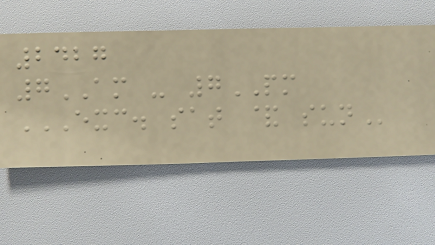2427
7AM - 7PM
EXC. SAT & SUN
